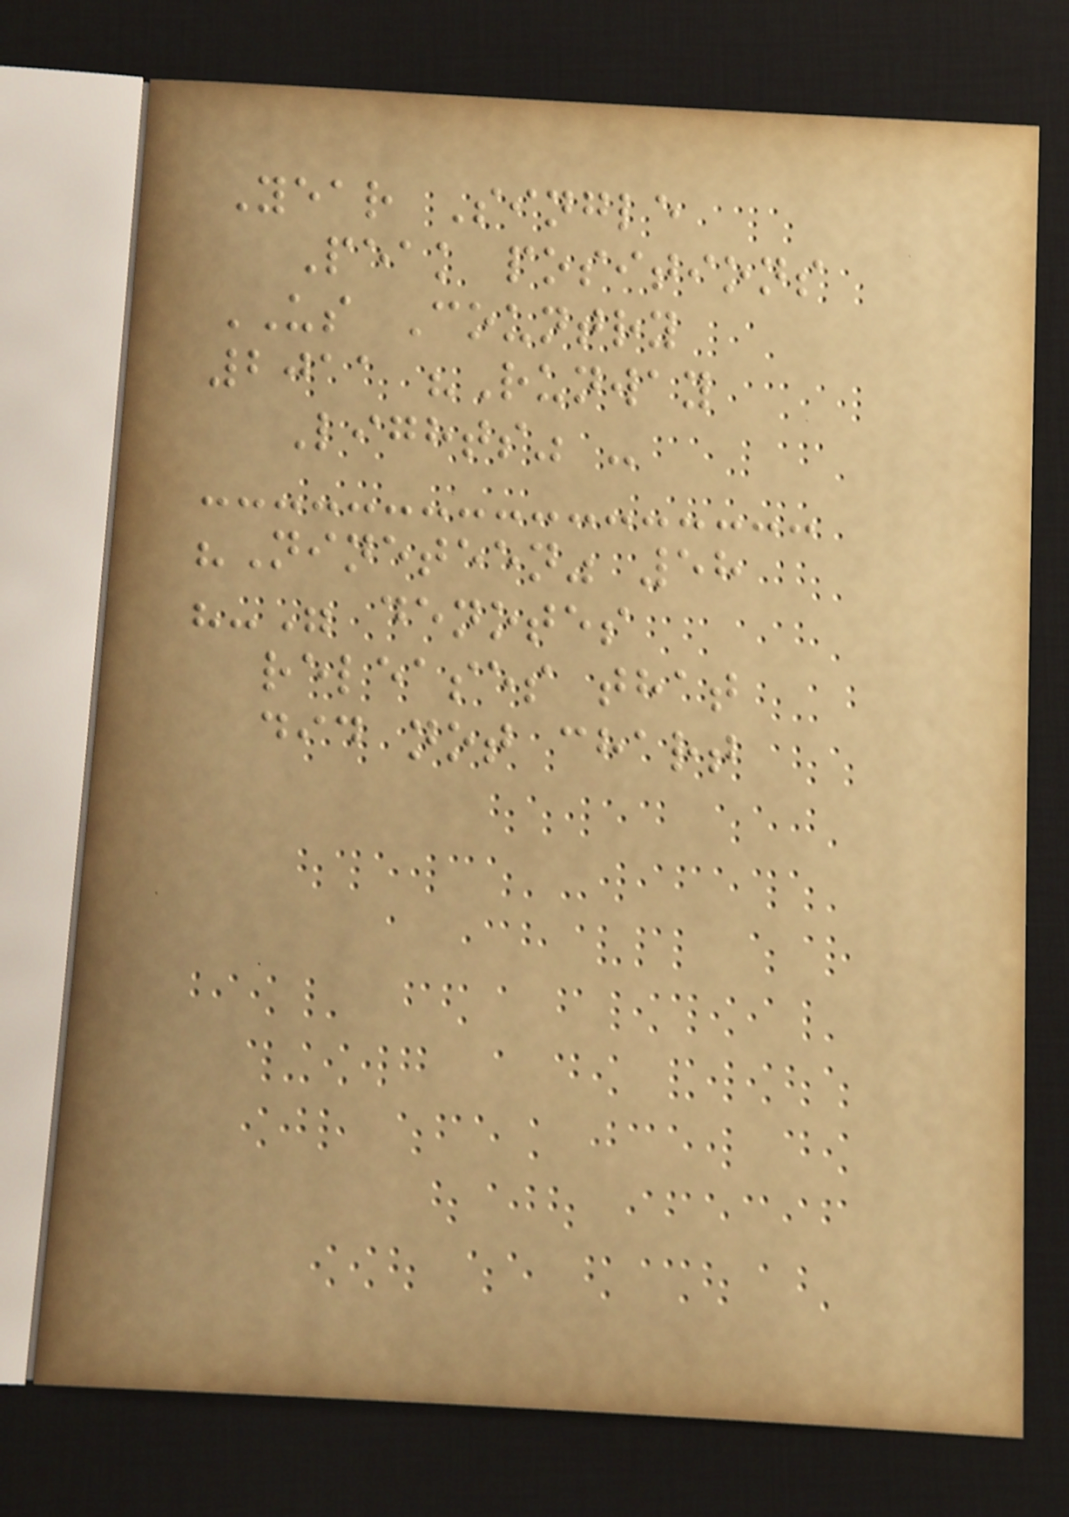Year Single
Peak positions
US Country
2011 "Runway
Lights" -
"Nineteen" 58
"-" denotes
releases that
did not chart
